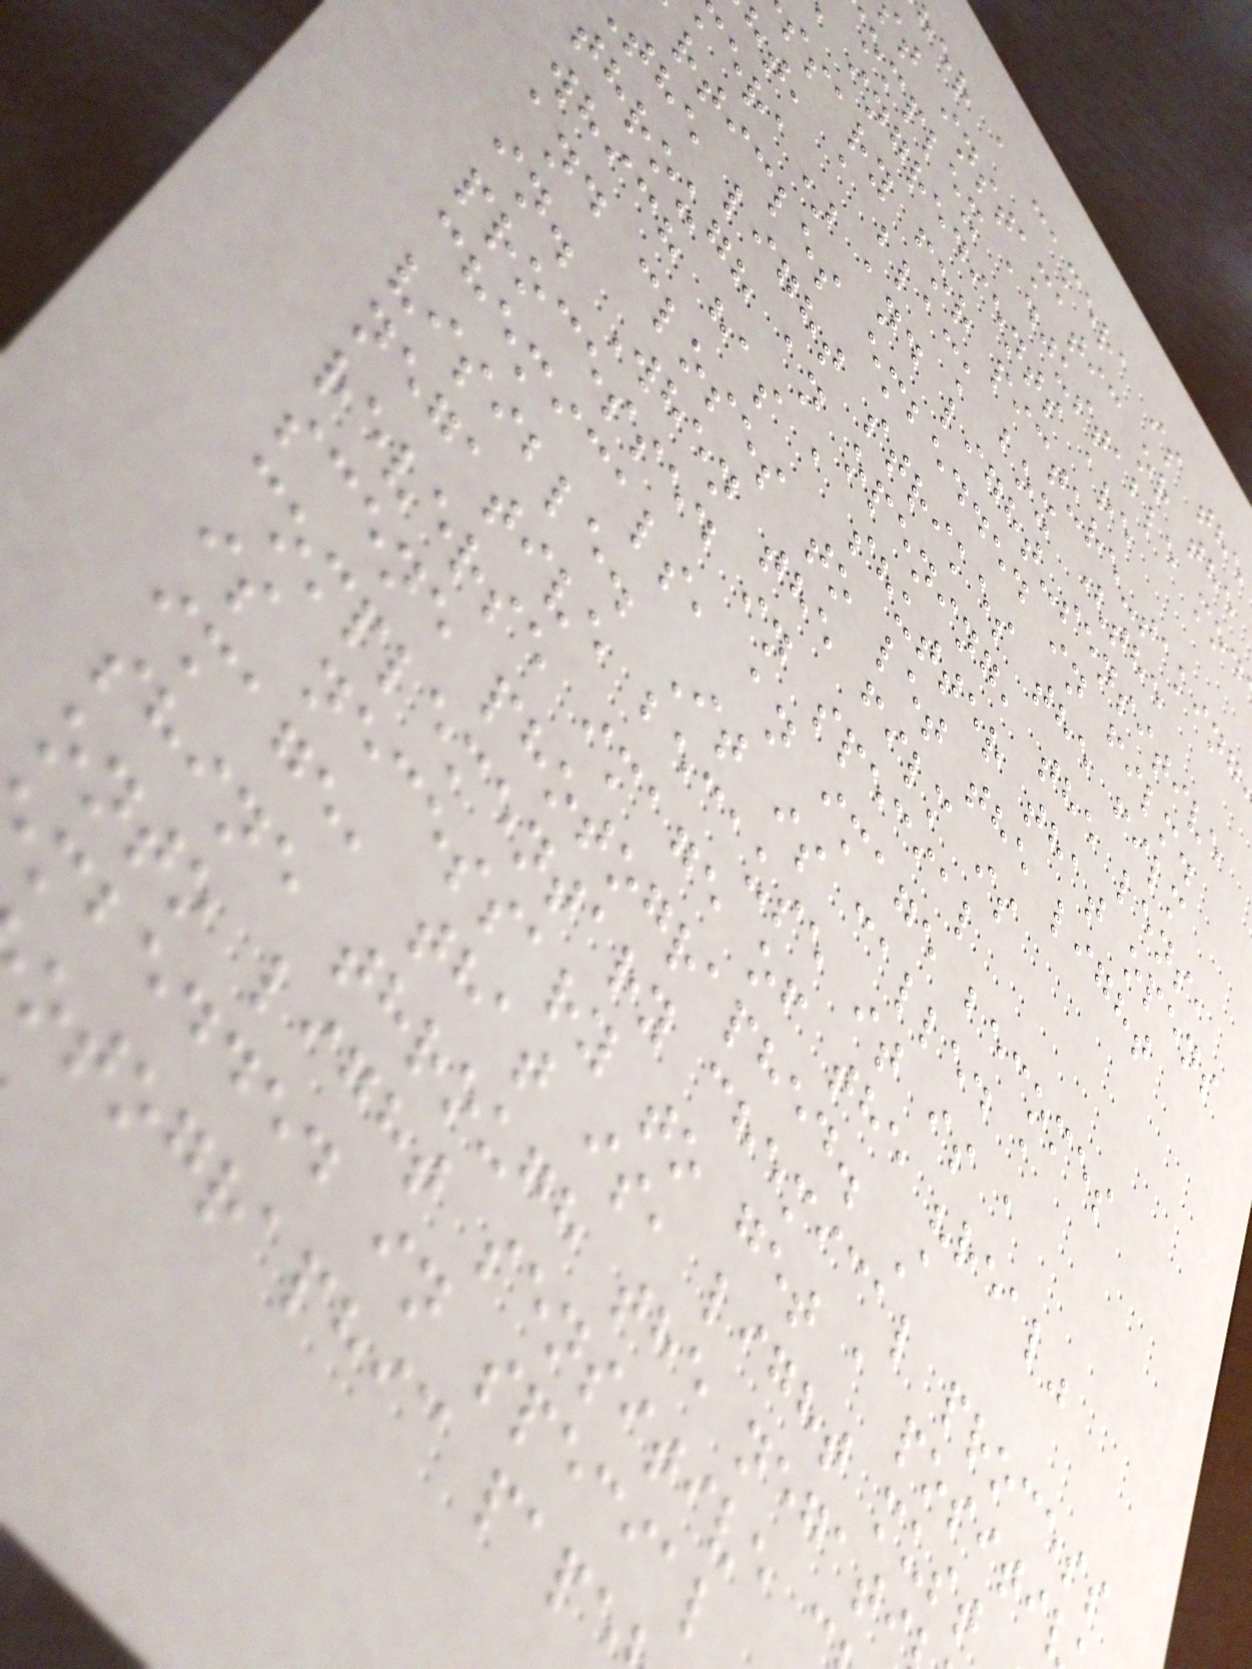her a camera is the
t instamatic or the
omplex adjustable mod
ingredients are
ssary for picture-taking
ht, a black box (the
era) and light-sensitive
rticles embedded in film.
the light strikes the film
through an opening, the lens,
which has a shutter that opens
and closes to let the light
in. When the film is
processed in special
chemicals, an image becomes
visible. It is called a
negative because it is a
reverse image of the "real"
scene photographed. A
complementary chemical process
is necessary to get a positi
image, that is, light must
shine through the negati
onto light sensitive
mbedded in special
otographic pape
